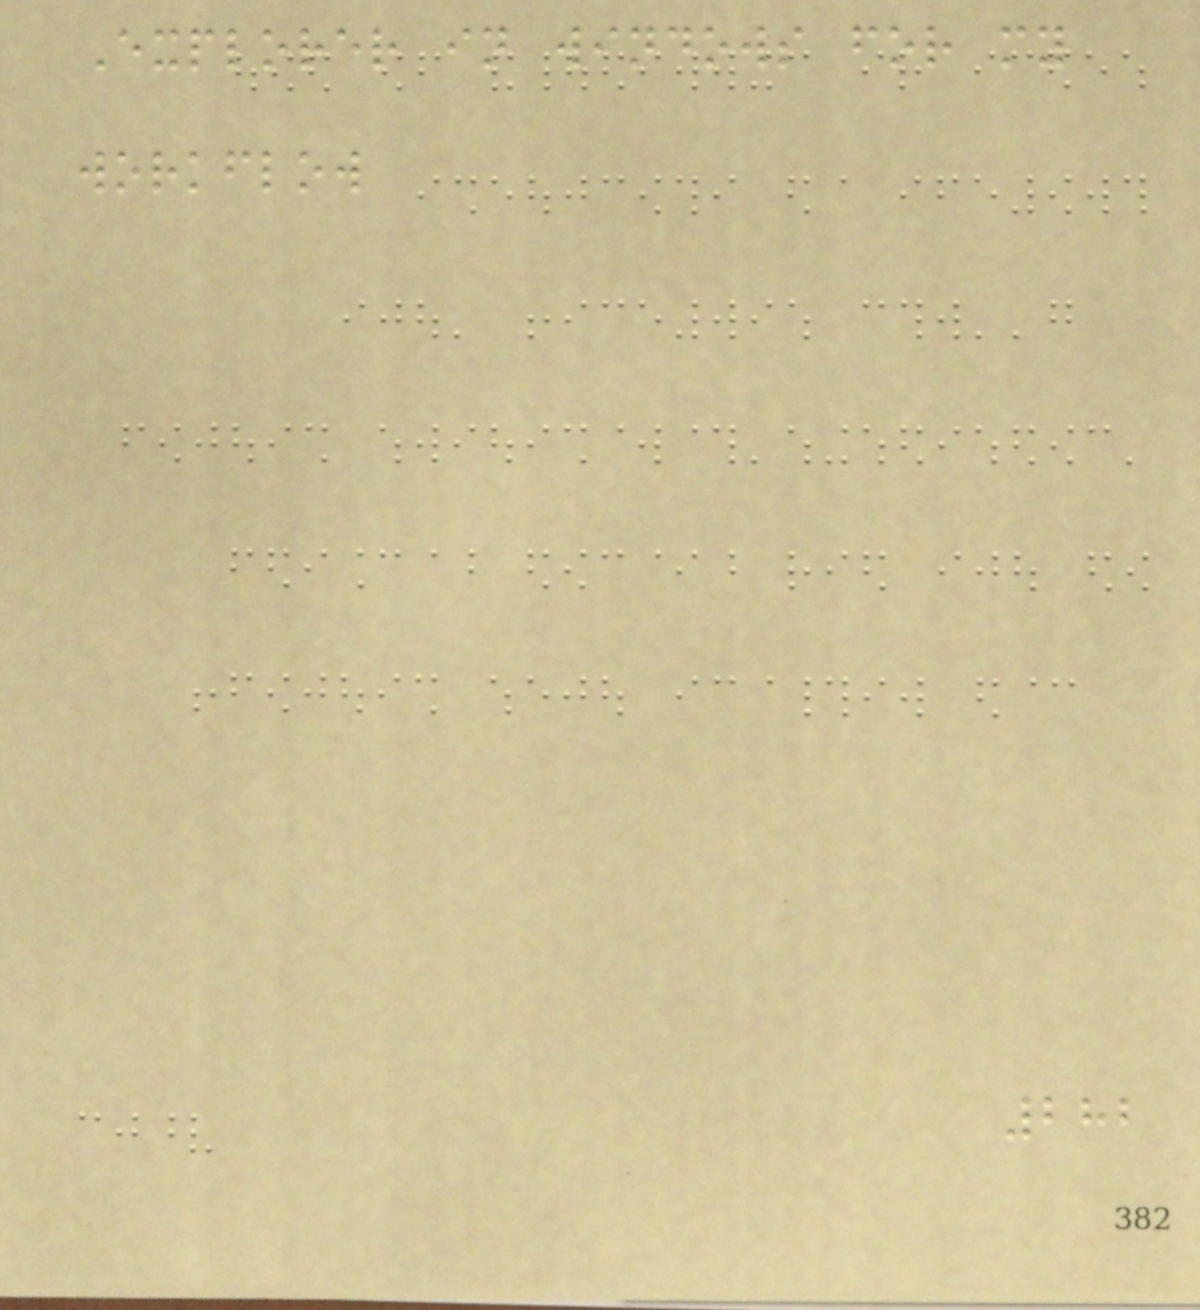Explorer in windows for my
workflow
282
